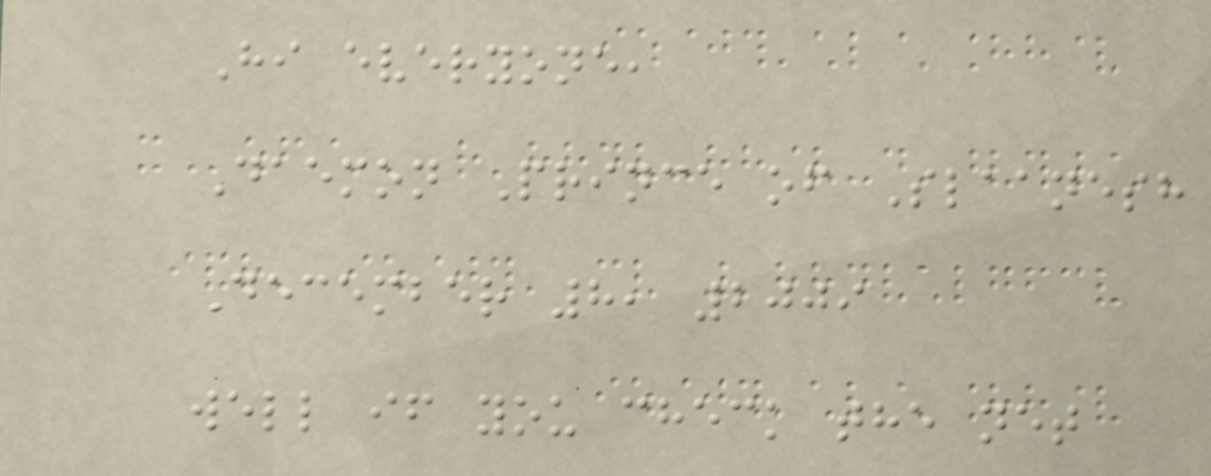Hi everyone,
Daemon Prince of Slaanesh
December 8, 2009
well if you check the net
